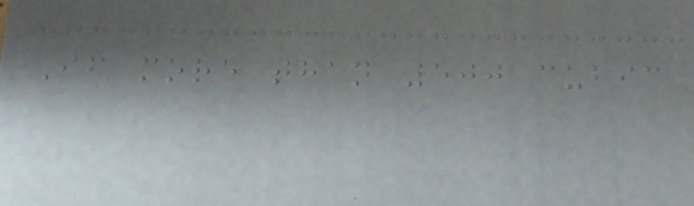If more than 500 cubic
